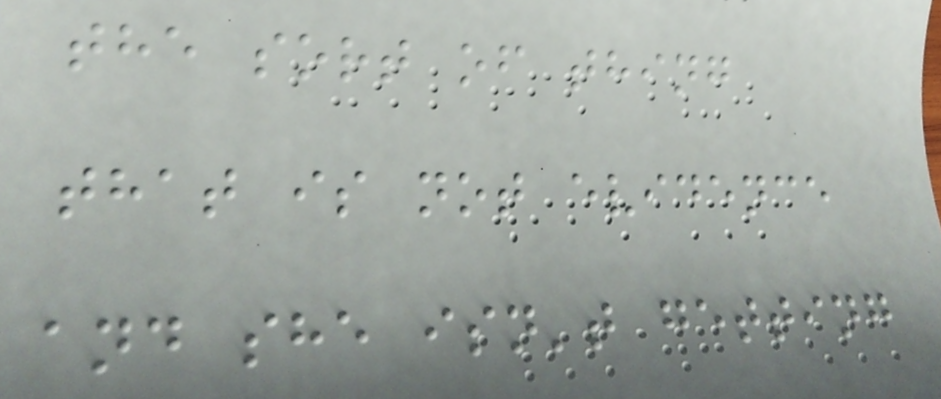the sort of thing
that is not evidence
and she isn't getting
